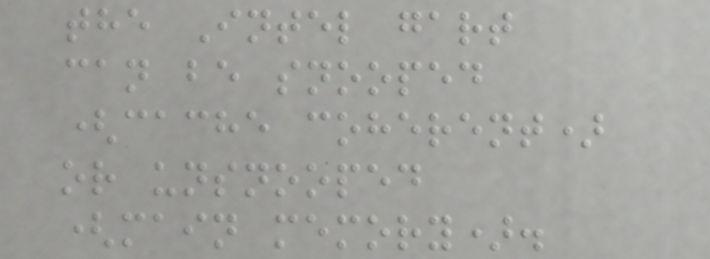the Intel gart
can be snooped
(cache coherent)
or unsnooped
(main memory).
